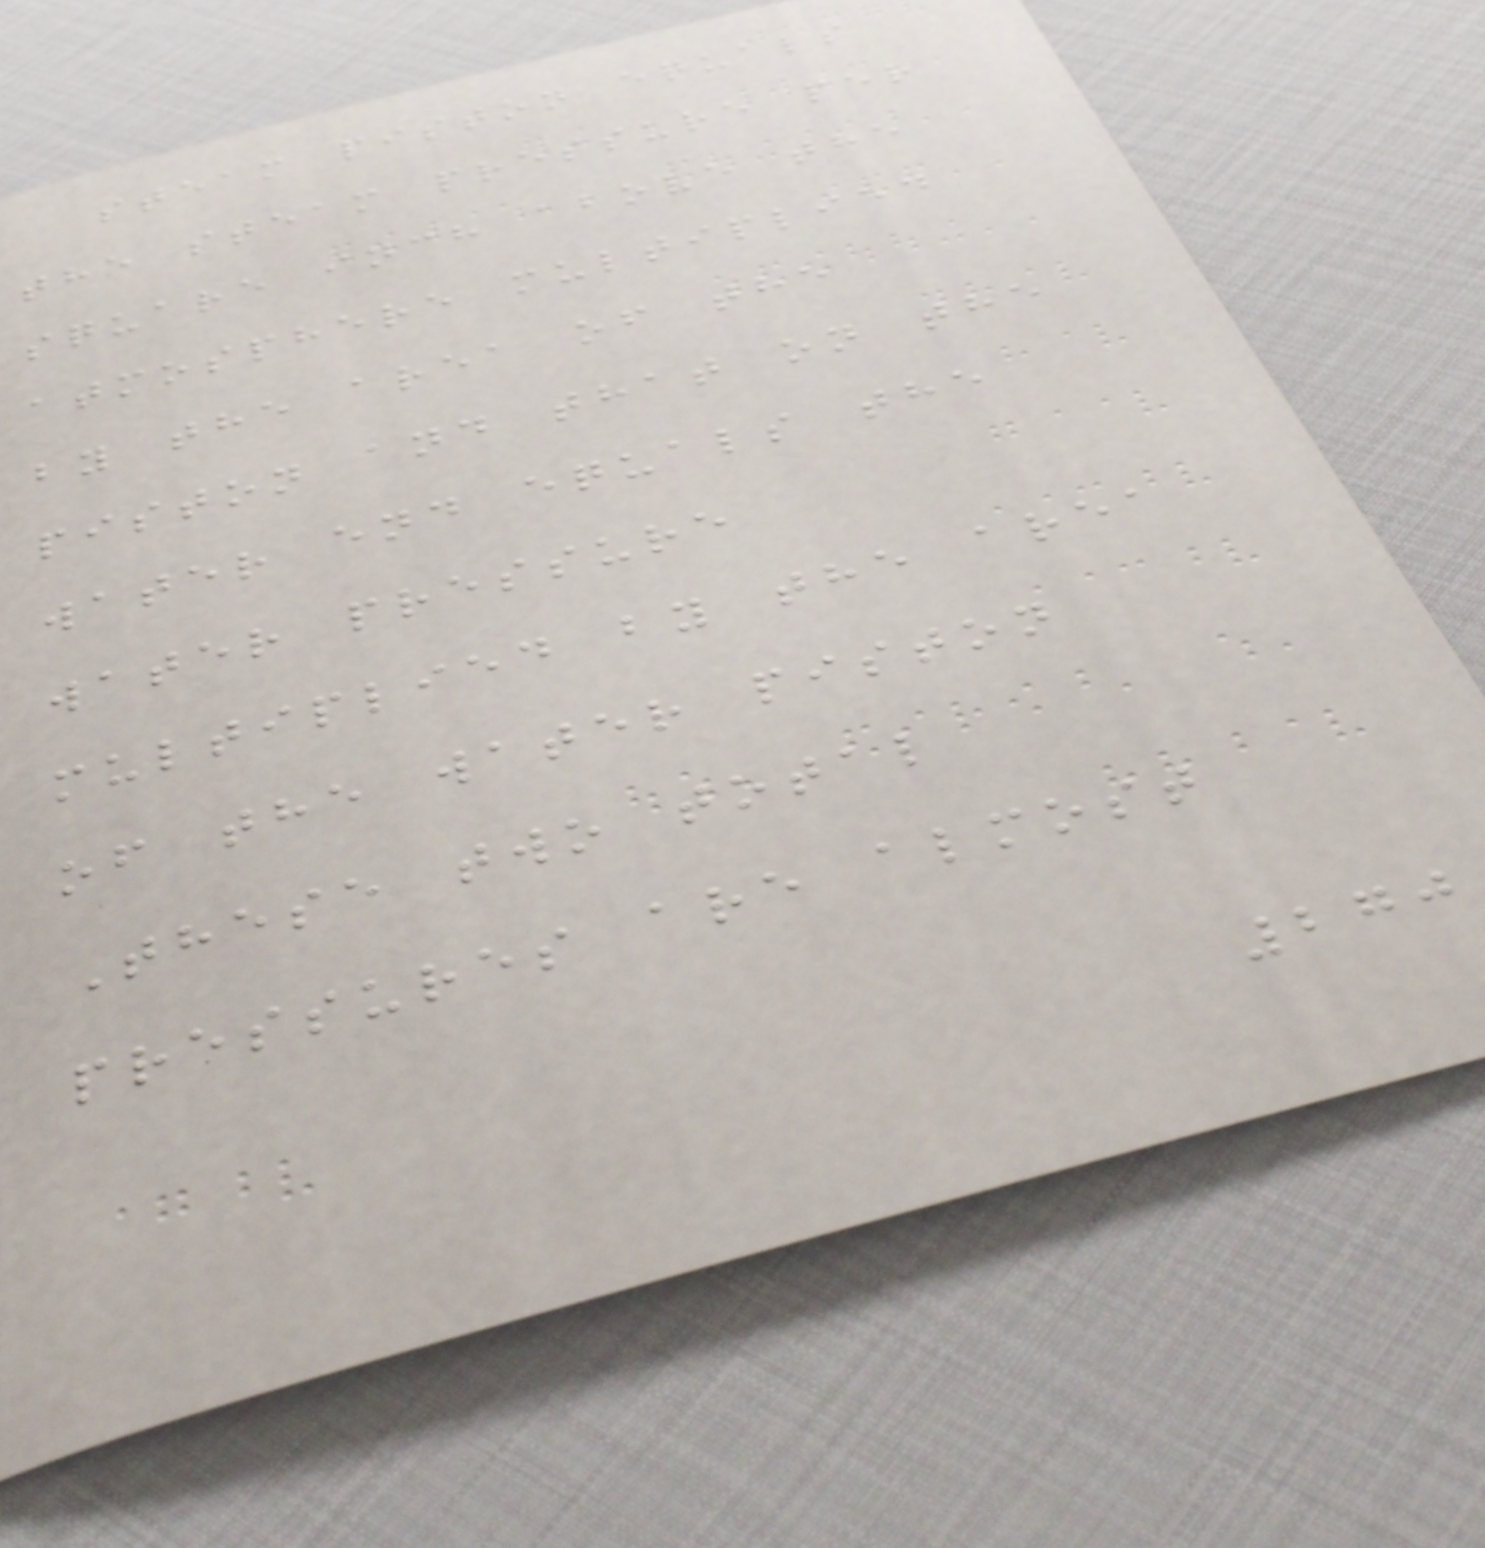steam piston equals
the steam pressure per
square inch above the
atmosphere multiplied
by the area of the
piston and that on the
water end equals the
water pressure
multiplied by the area
of the water piston
These two total
pressures are almost
270
